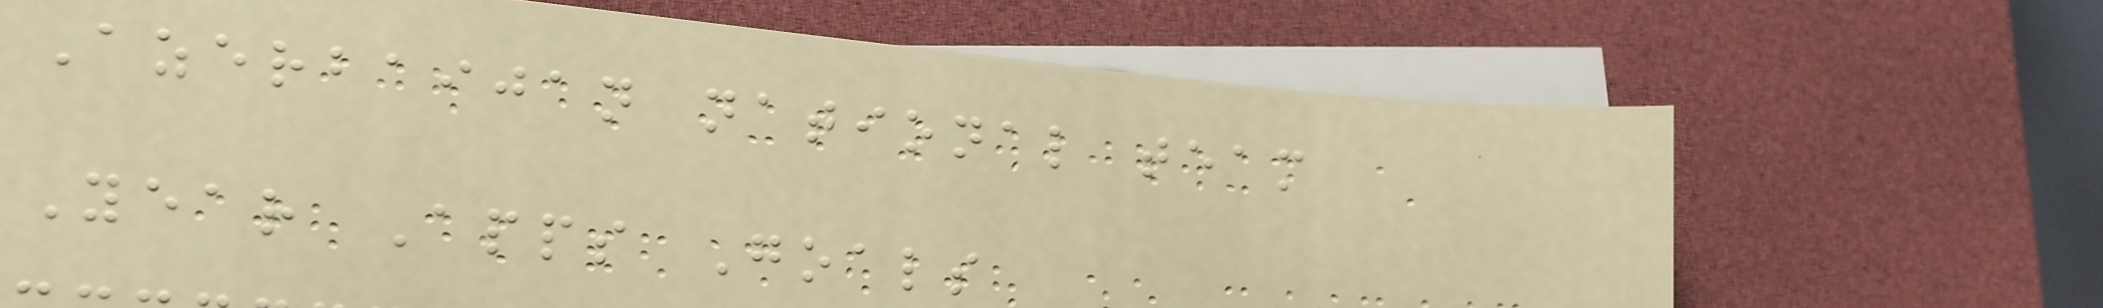Azerbaijan national team
Year Apps Goals
